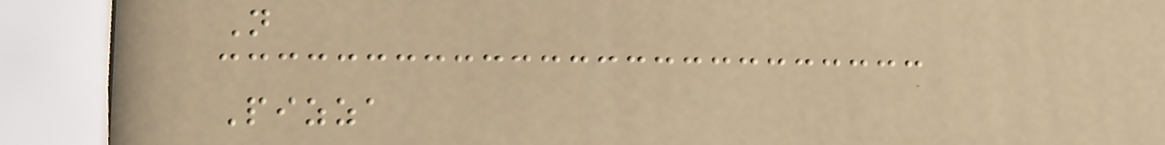N
Pizza
